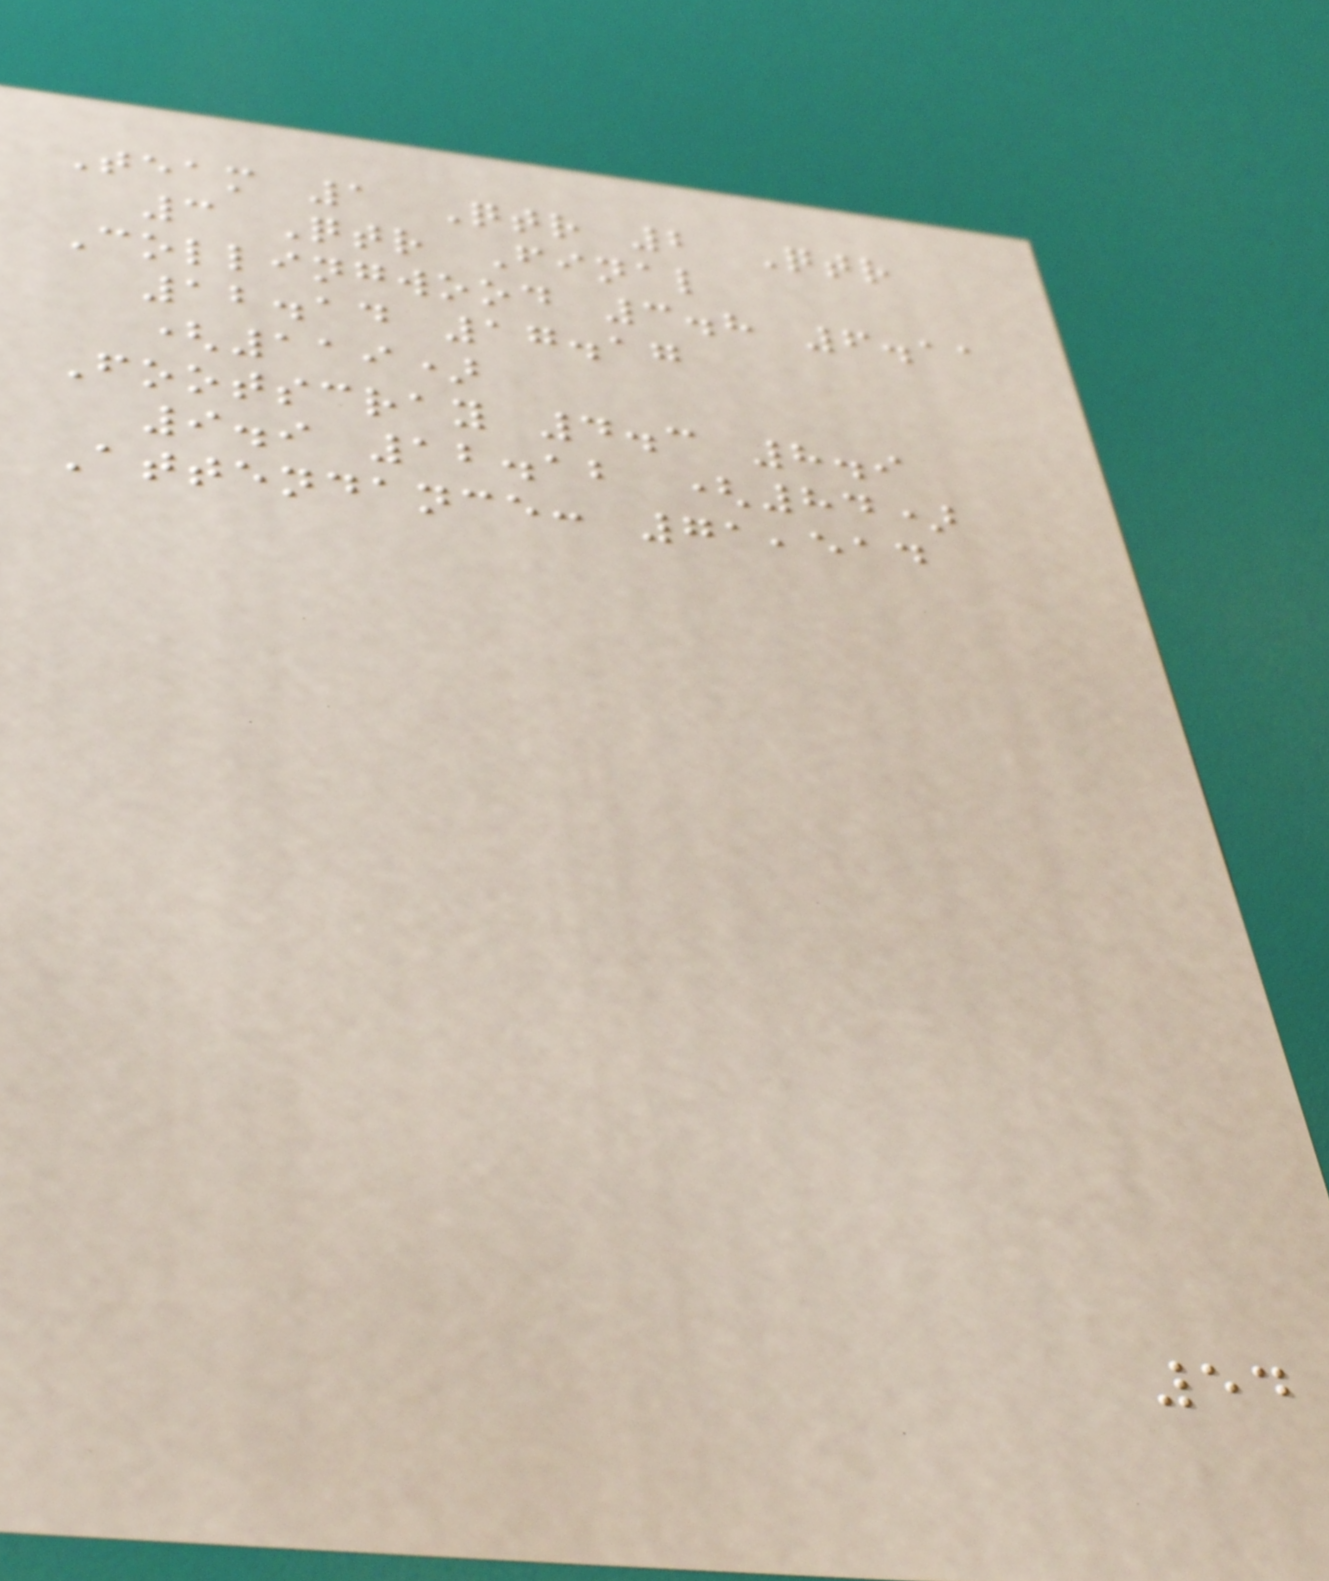Team 1 Qtr 2 Qtr
3 Qtr Final
Collingwood 3.8 6.11
12.14 17.17
(119)
Footscray 4.3 8.9
9.9 12.12 (84)
Attendance: 71,514
54
